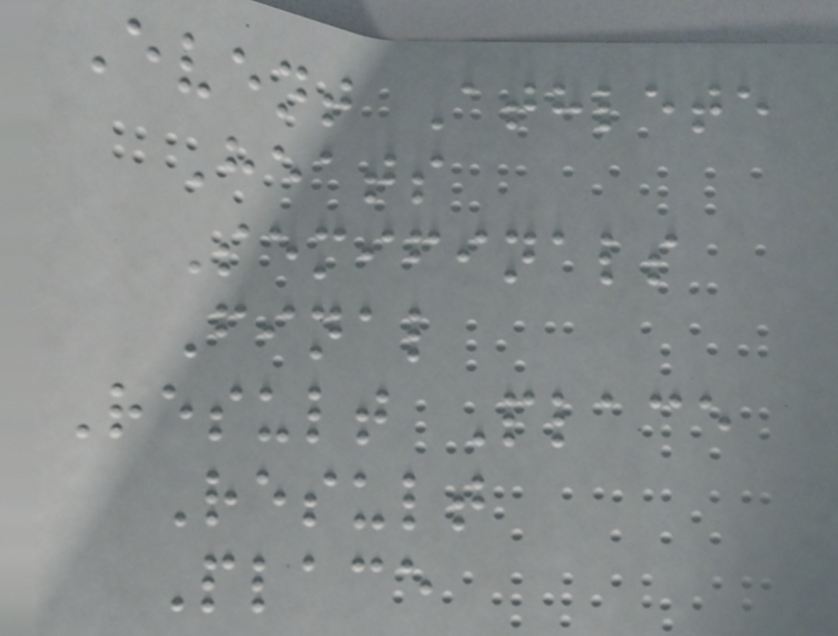Event Athlete
Heats
Semifinals
Final
Result Place
Result
Place
